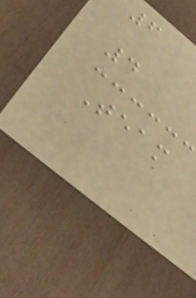6
4
Team
